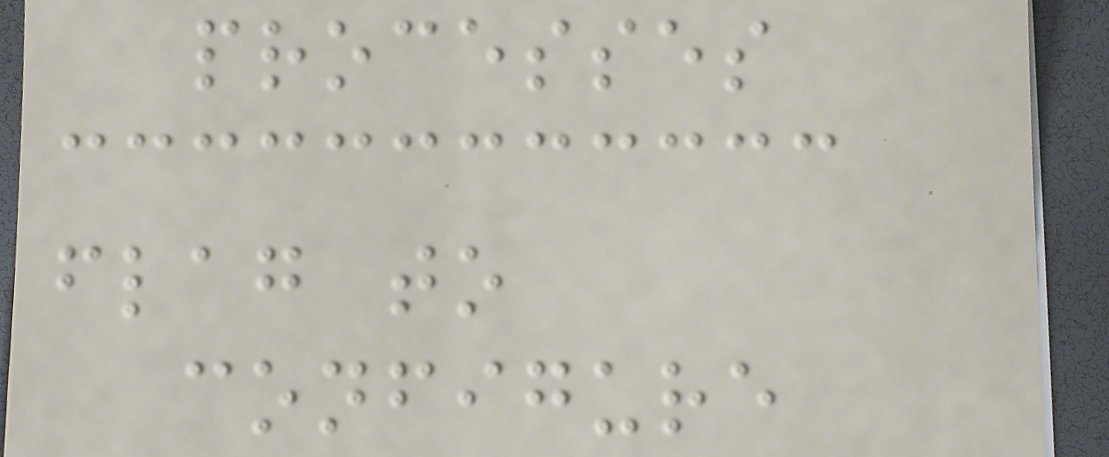processes
flag to
configure
